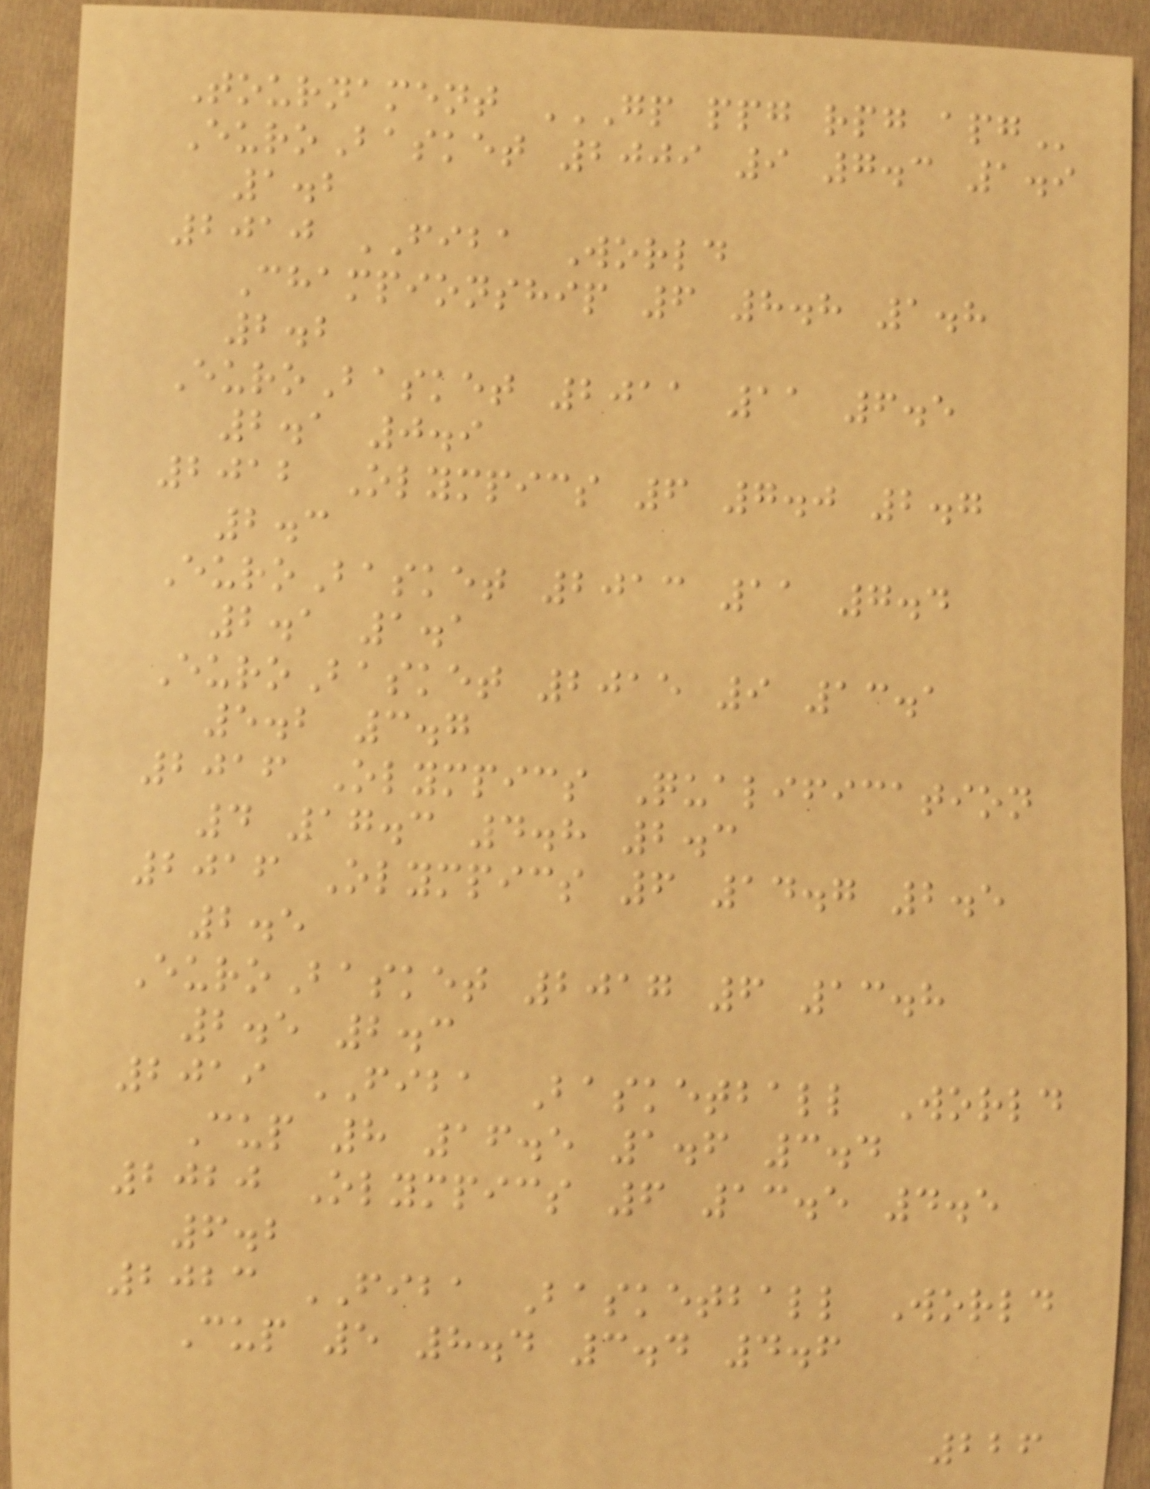Tournament GP PPG RPG APG
EuroBasket 2009 9 7.3 1.9
1.2
2010 FIBA World
Championship 6 8.8 1.8
2.2
EuroBasket 2011 11 6.5
2.1 0.9
2012 Olympics 6 7.0 2.7
2.3
EuroBasket 2013 11 7.4
2.1 1.1
EuroBasket 2015 9 13.1
5.2 3.7
2016 Olympics Qualification
4 17.3 4.8 2.3
2016 Olympics 6 14.7 2.5
2.5
EuroBasket 2017 6 13.8
2.5 2.3
2019 FIBA Basketball World
Cup 8 16.5 1.6 3.4
2020 Olympics 6 13.5 4.5
6.2
2023 FIBA Basketball World
Cup 5 8.4 3.4 4.6
226
